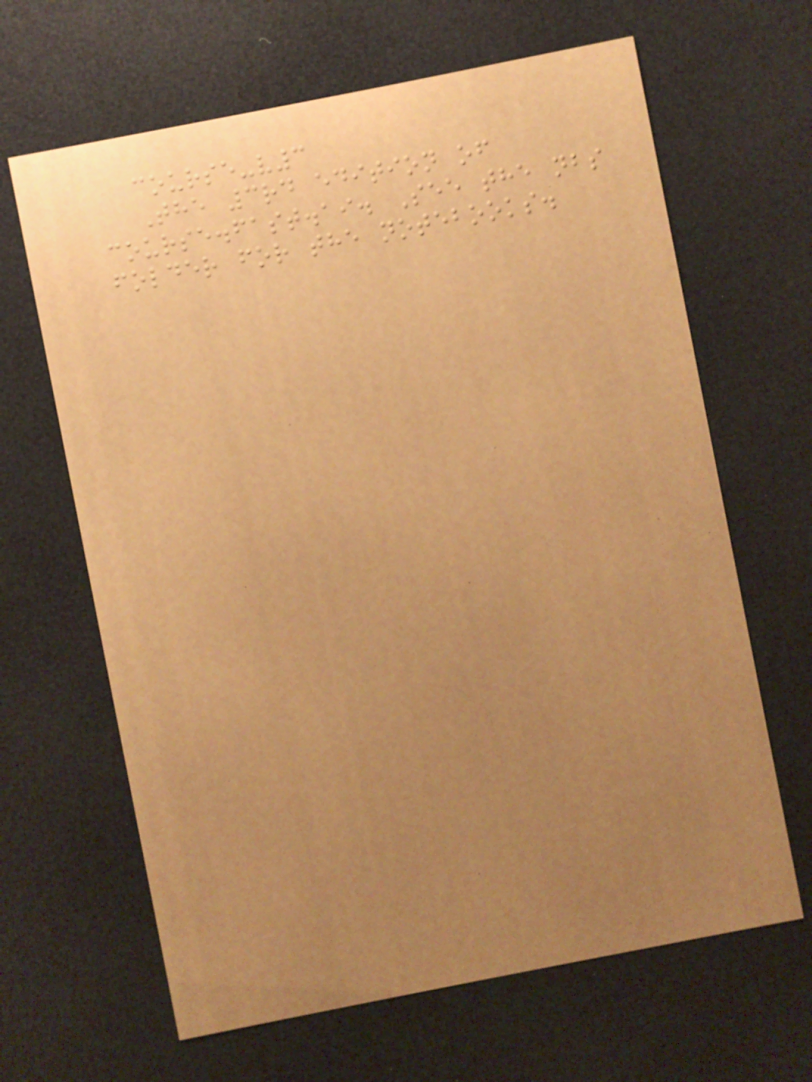course-v3
The 3rd edition of
course.fast.ai. See the nbs
folder for the notebooks.
